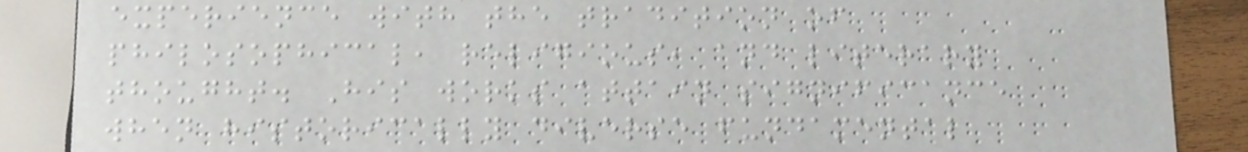experience with the tradition of
philosophical, religious, and literary
thought. His works attain significance
when historically diverse fundamental
